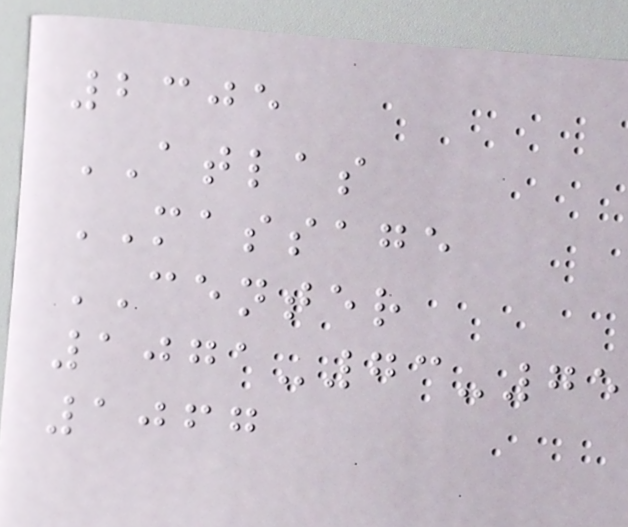2305
ATLAS
MASSAGE
CENTER
1071-73-75
1067
